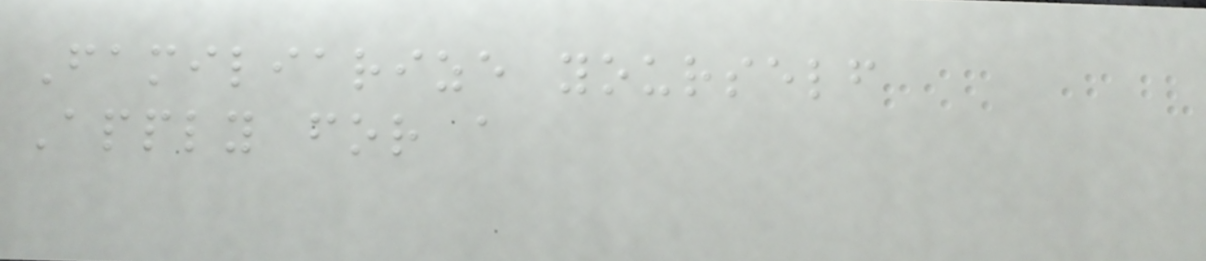Familiarize yourself
Apply for a
